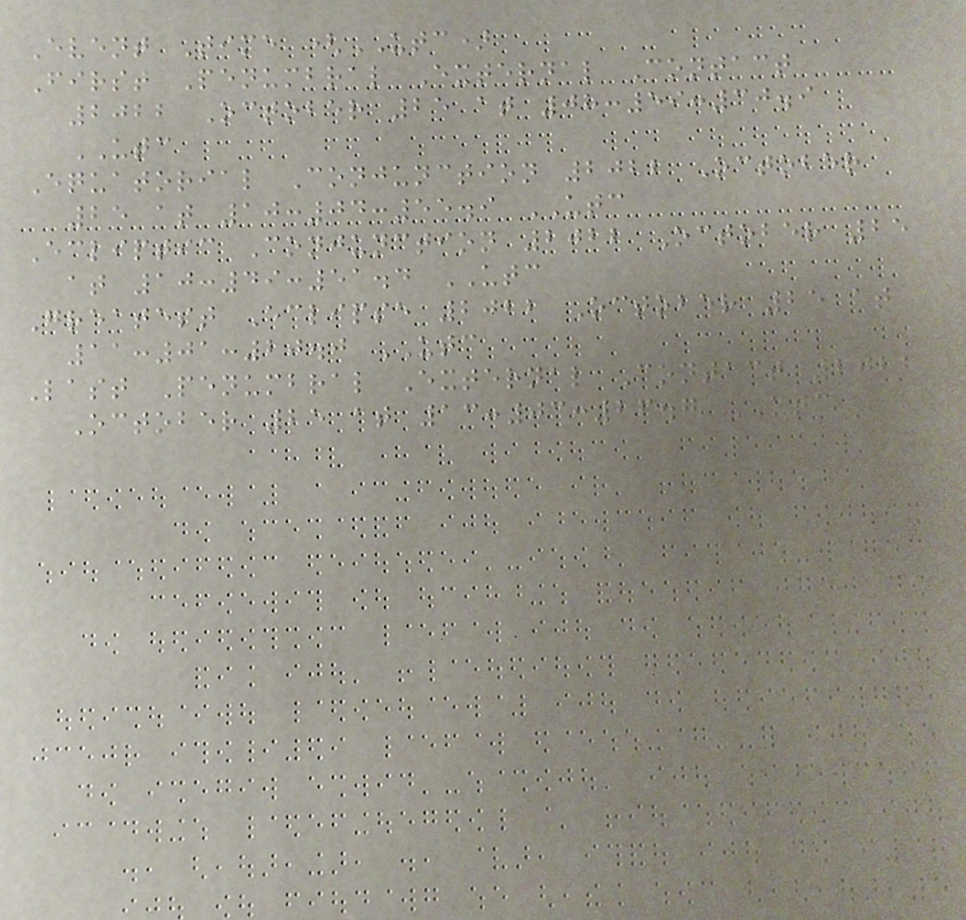Event Time (UTC)
First Penumbral External Contact
2022 October 25 at 08:59:30.9
UTC
Equatorial Conjunction 2022 October
25 at 10:04:55.9 UTC
Ecliptic Conjunction 2022 October 25
at 10:49:51.4 UTC
Greatest Eclipse 2022 October 25 at
11:01:20.0 UTC
Last Penumbral External Contact 2022
October 25 at 13:03:26.7 UTC
